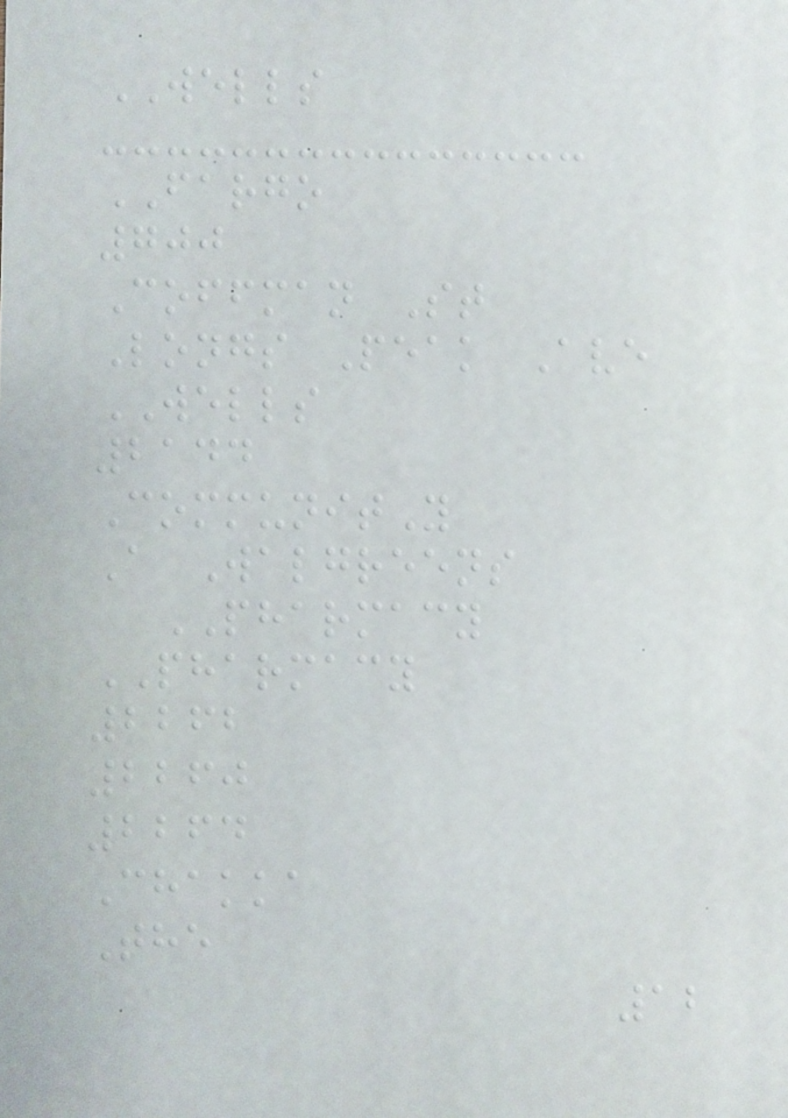WELLS
FARGO
700
Coffman St
Longs Peak Ave
WELLS
2144
CommunitY
A Walgreens
PHARMACY
PHARMACY
2262
2260
2264
Chakka
The
12
